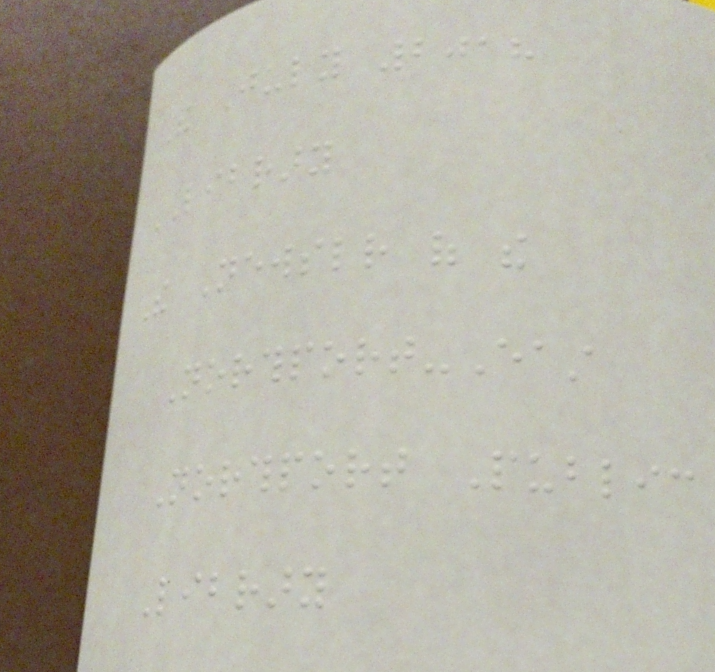The July 2018
LIBRARY
The Newsletter of the
Northport-East
Northport Public
Library
